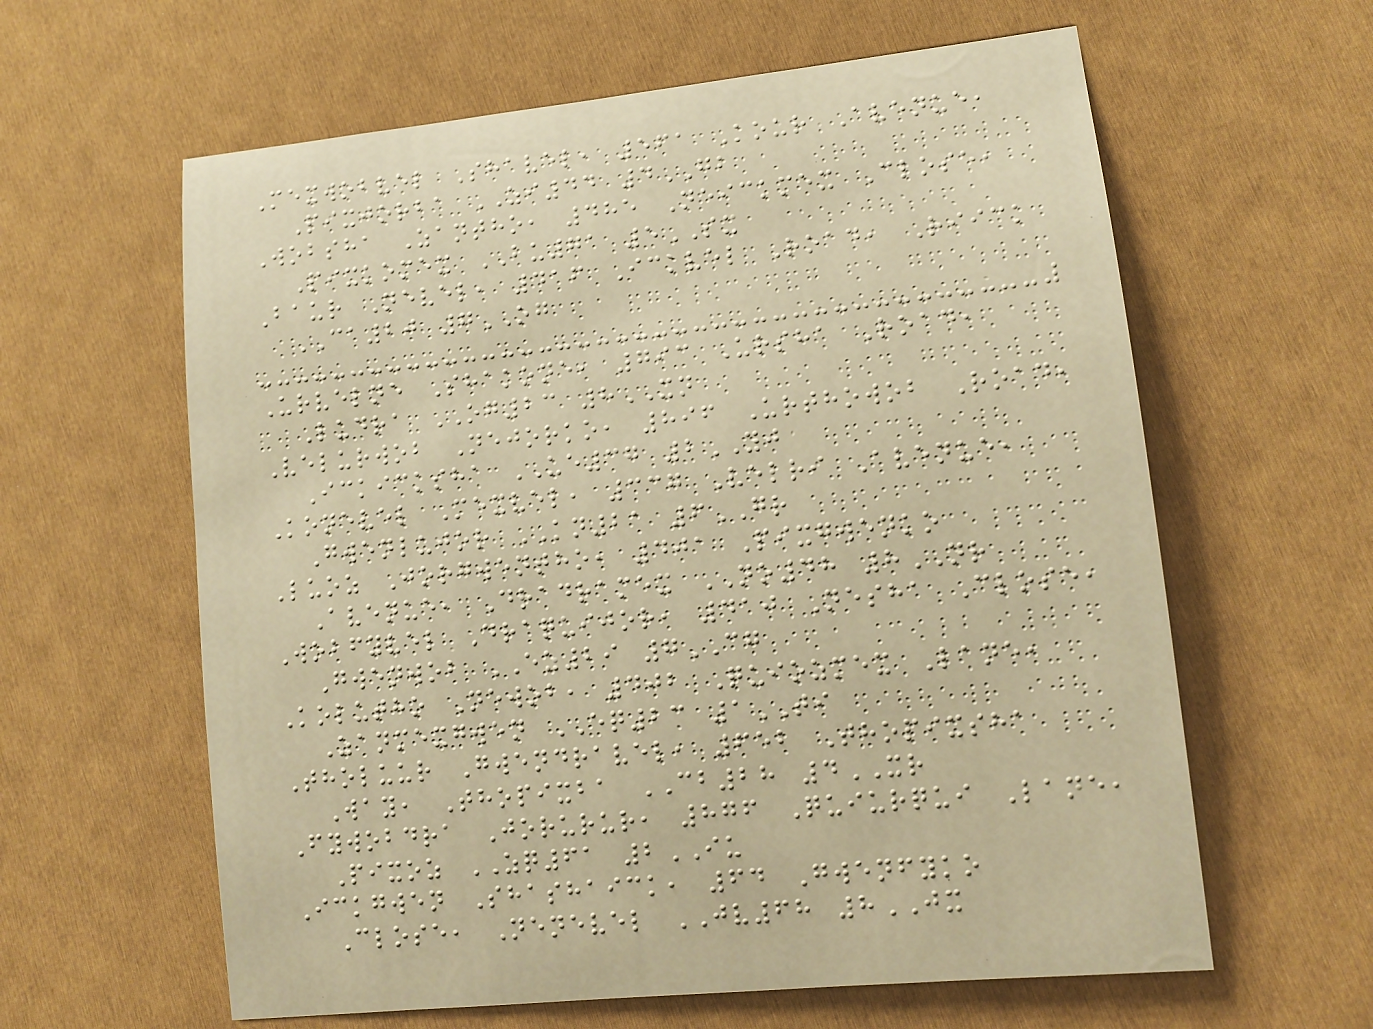Mexwobvel Shavel, 561 Kour Avenue,
Pixjorba ZI44 4GB
Wobsha Zantho, 485 Neickmex Close,
Pixkomex BU71 5SX
Baur Nevel, 416 Ickvel Road, Riick
CA20 7OG
Urvelne Shakone, 793 Ursha Road,
Ludra OG23 8XN
Velurwob Nejorko, 896 Urthowob Road,
Ickicksha UE37 2YJ
Konevel Mexvel, 337 Velri Avenue,
Gwenlujor KN21 6GR
Luoz Jorgwentho, 401 Pixgwenko
Avenue, Dradramex NO48 8NR
Wobfyvel Draquijor, 410 Nesha Close,
Gwenwob EZ29 7CG
Kolutho Newob, 402 Quiozmex Lane,
Zanmexgwen EQ23 1TI
Tholuur Gwendravel, 652 Thopixsha
Way, Thopixba CB28 4XR
Fywobdra Jorurur, 876 Quiurqui Lane,
Pixoz ZQ61 2IU
Ickgwen Shashaick, 64 Gwenfyko
Close, Nenevel JV68 8JX
